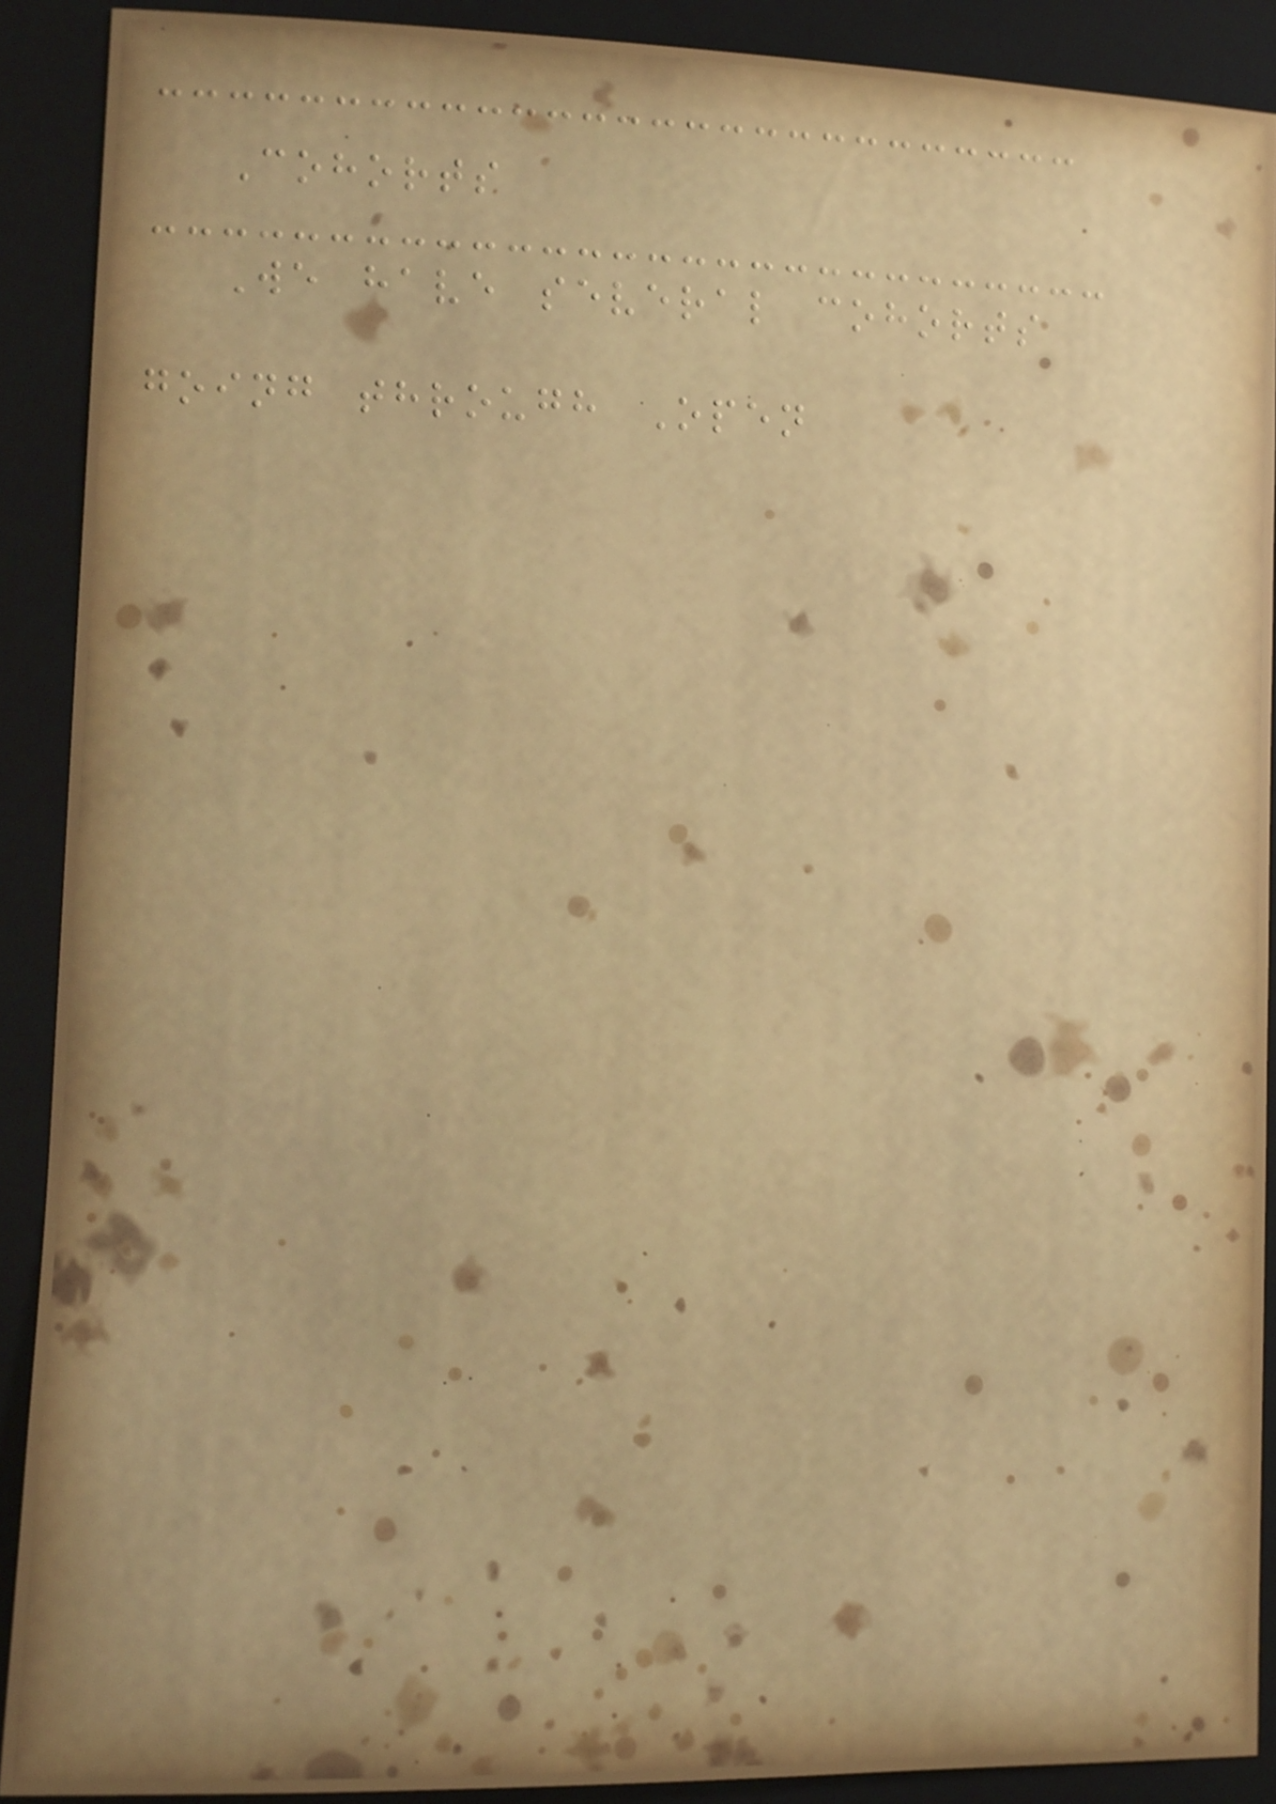Cohorts
We have several cohorts
going through Open
